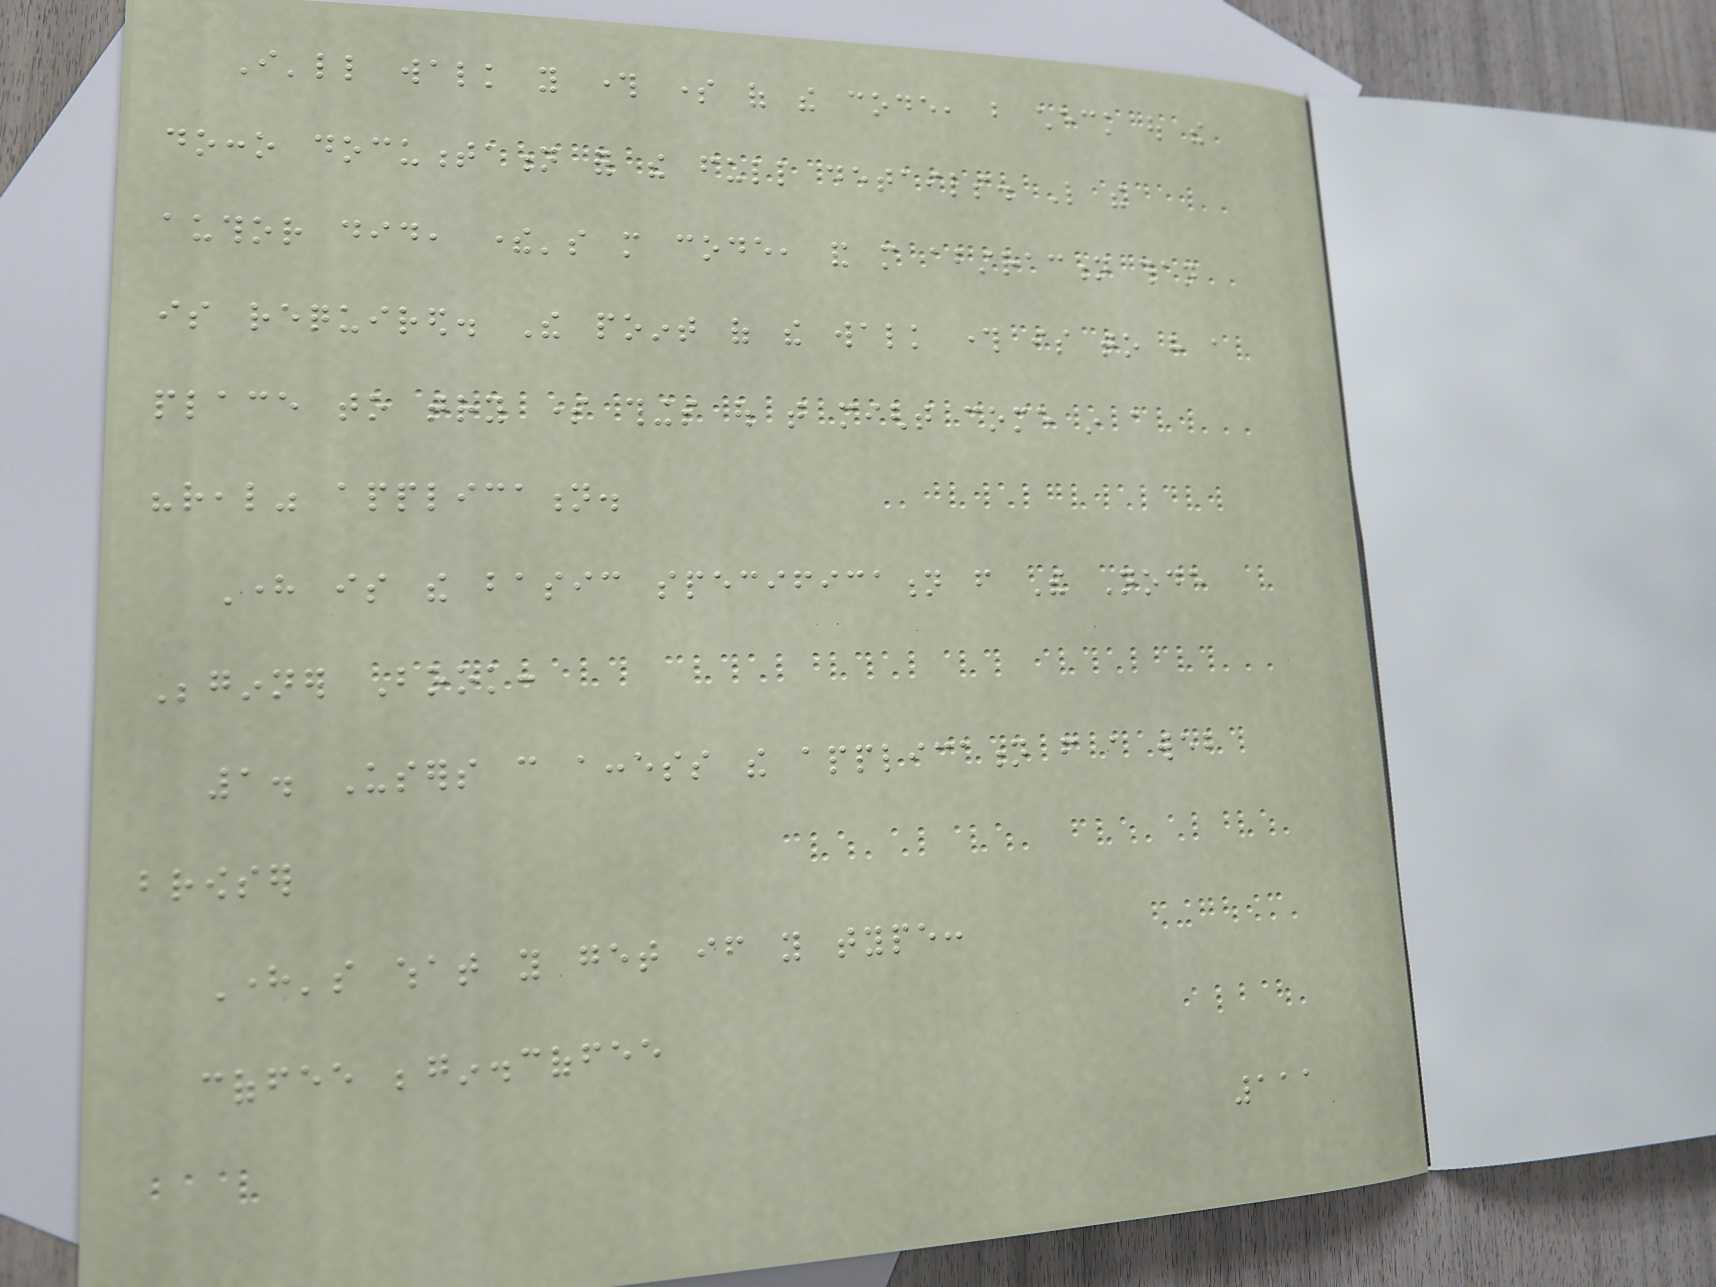I'll walk you through some of the code, but check out the
docco documentation for the full details. Like the
author did, there's more code, and more abstraction than
is required. The point of the walk through is to have a
place to try some things out that might come in a
"real" application.
Here is the basic specification from The Node
Beginner Book:
1. Users can access the application from a web
browser
Here's what you get if you type:
coffee begin.coffee
111
